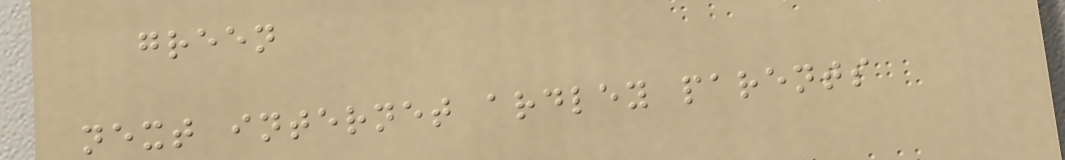green
next internet ardley parents
